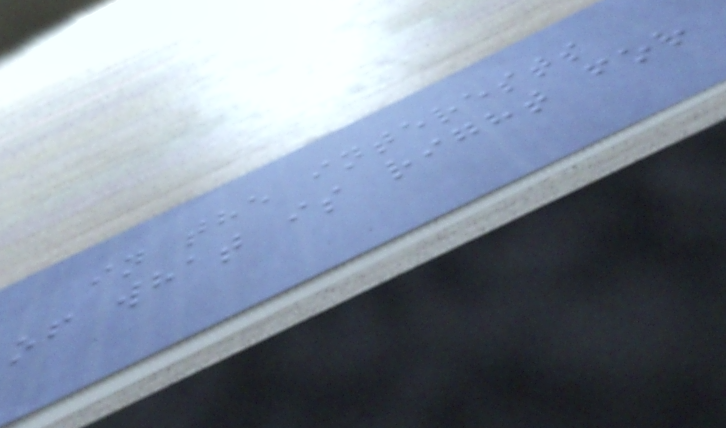in the interests
of what is right for
